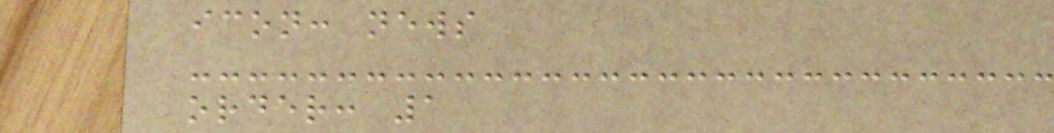icon: news
order: 1
